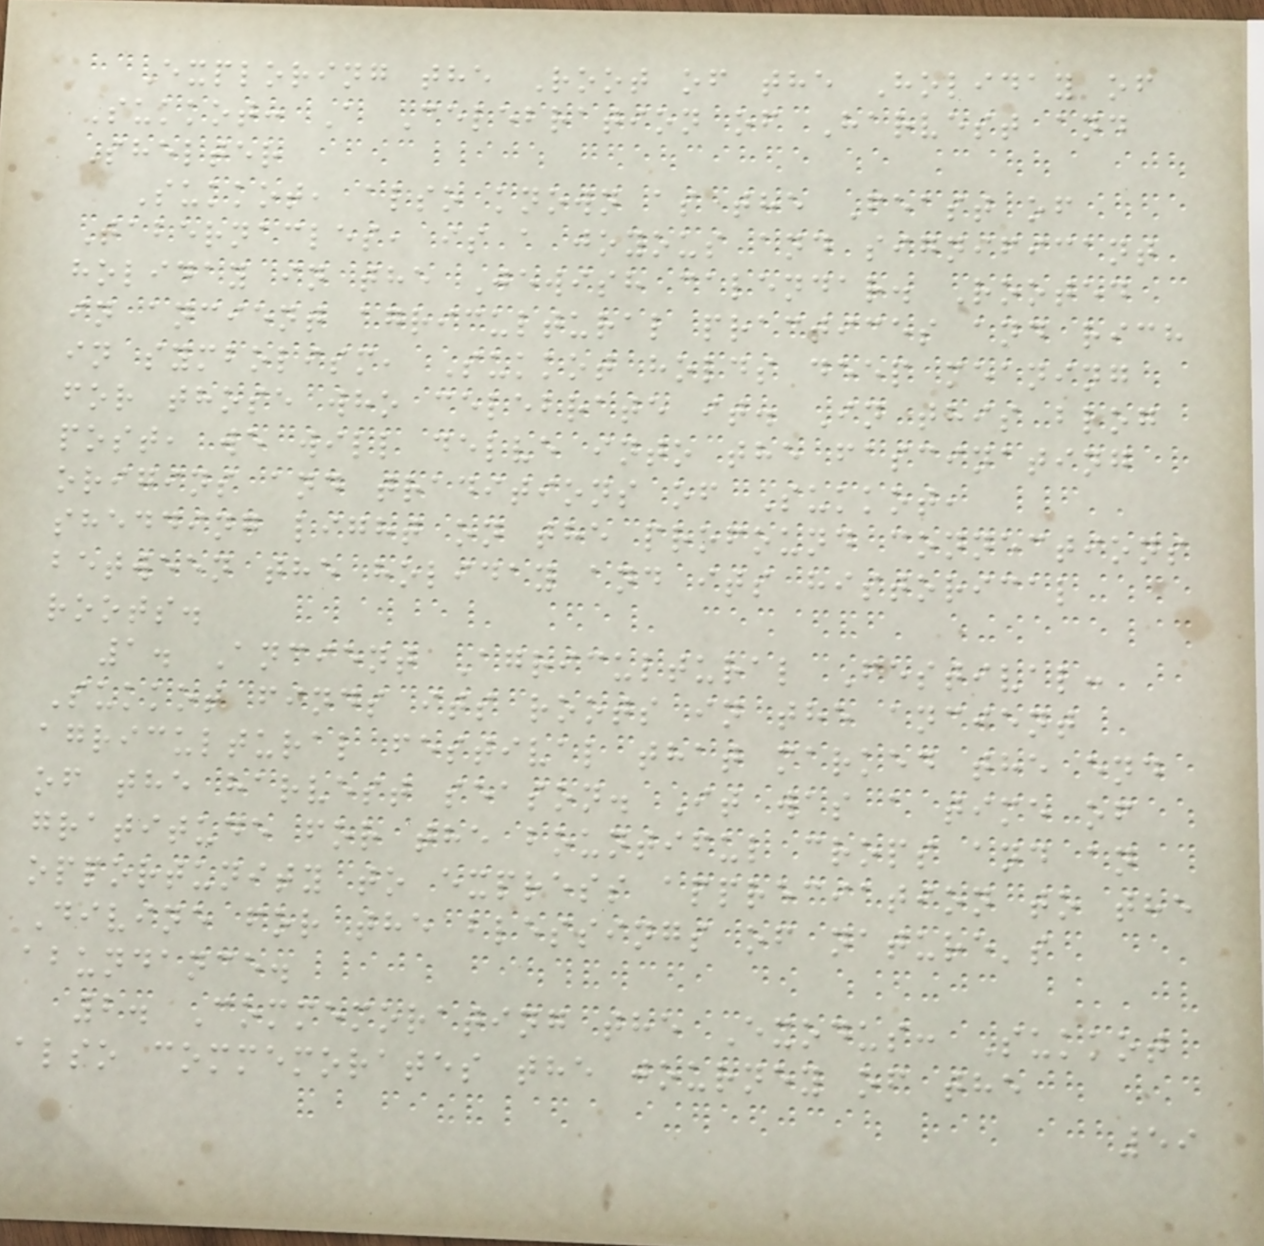Exploring the Root of the Holiday of
Sukkot: A Celebration of Harvest and
Shelter
Sukkot, also known as the Feast of
Tabernacles, is a joyous and significant
holiday in the Jewish calendar. Rooted
in ancient agricultural practices and rich
in symbolism, Sukkot holds deep meaning
for those who celebrate it. In this blog
post, we will delve into the fascinating
origins and traditions of Sukkot,
shedding light on the profound connections
between the holiday and its historical
roots.
1. Ancient Agricultural Festival:
Sukkot finds its roots in the ancient
agricultural festival that marked the end
of the harvest season. It was a time of
gratitude for the bountiful crops and an
opportunity to express appreciation to the
Divine for the blessings of nature's
abundance.
2. Commemorating the Exodus: Sukkot
also commemorates the journey of the
59
